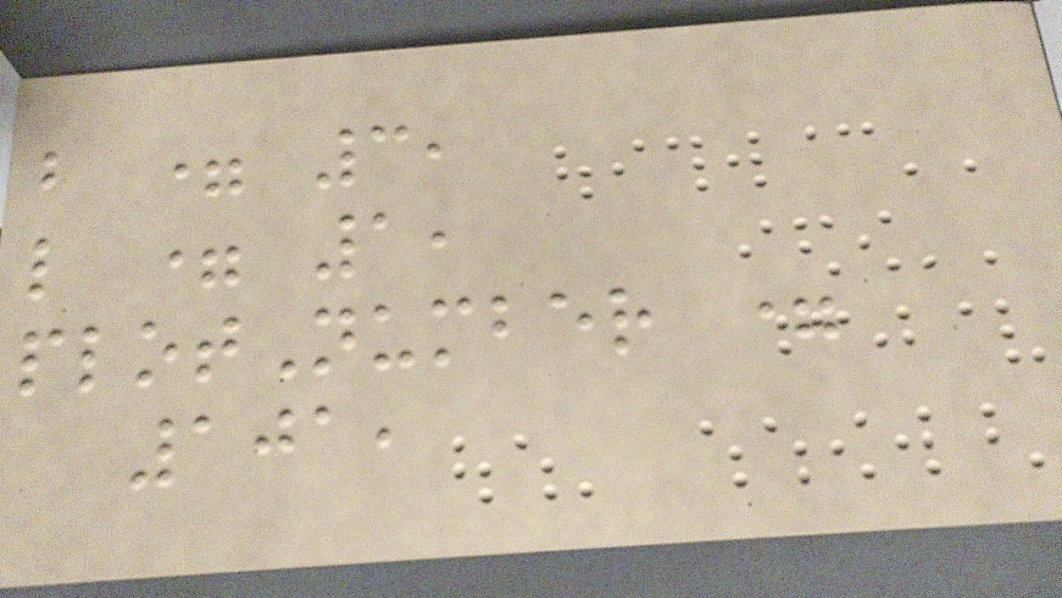b = 3,
l = 1,
plotNumber =
101,
